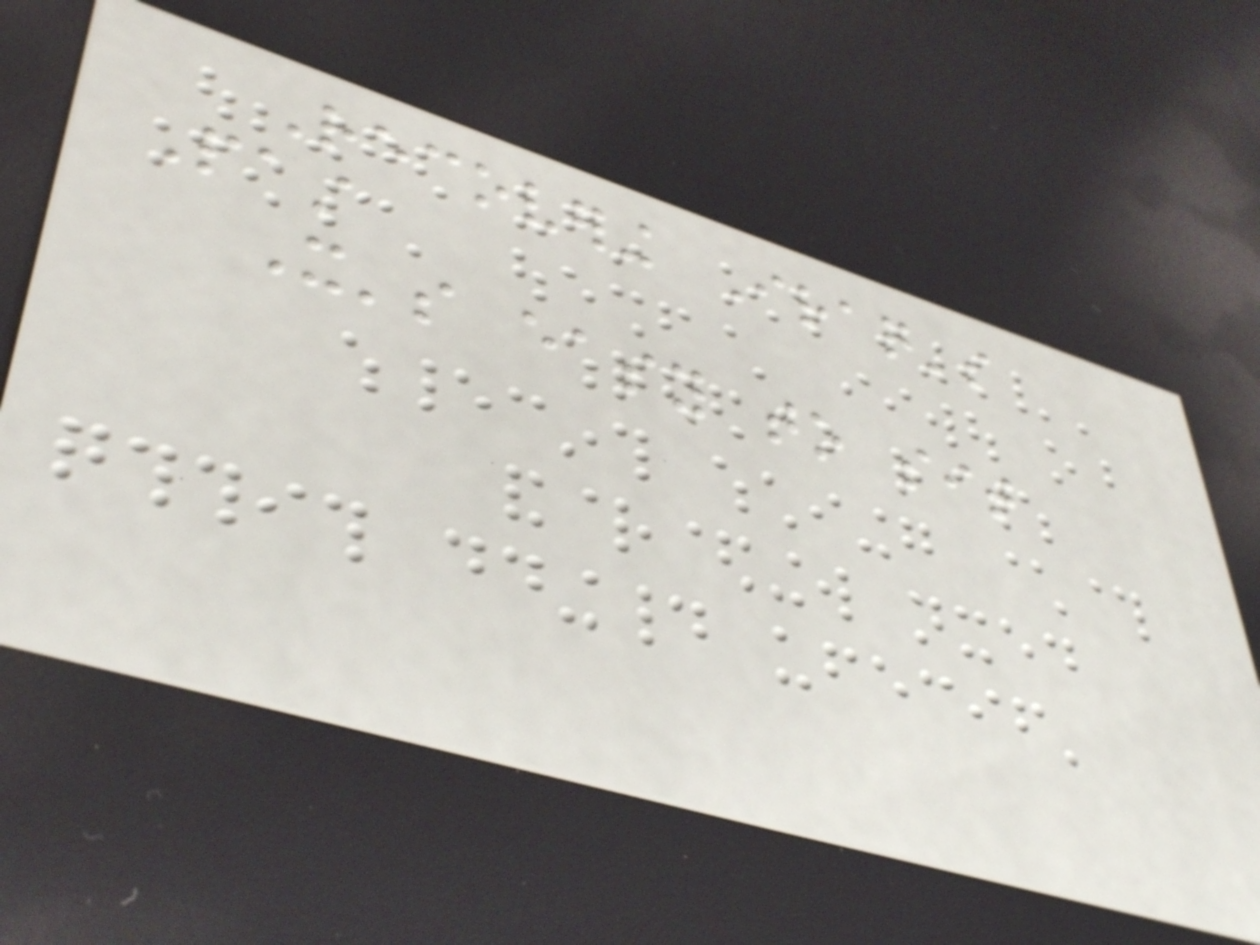Recovering Iraq's
Past
It's easy to sit
